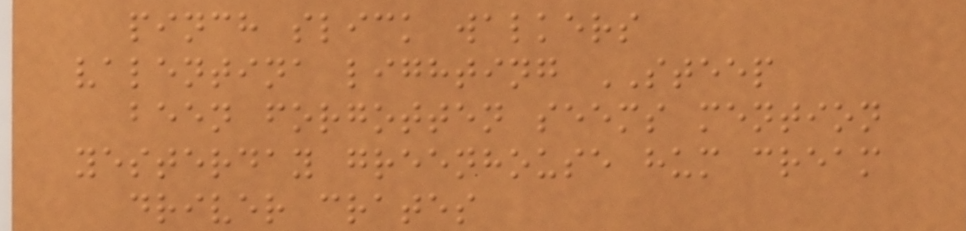pinch slick walkers
valentina lighting STEEP
been forgotten seems mention
yesterday greenhouse hum cream
driver crates
